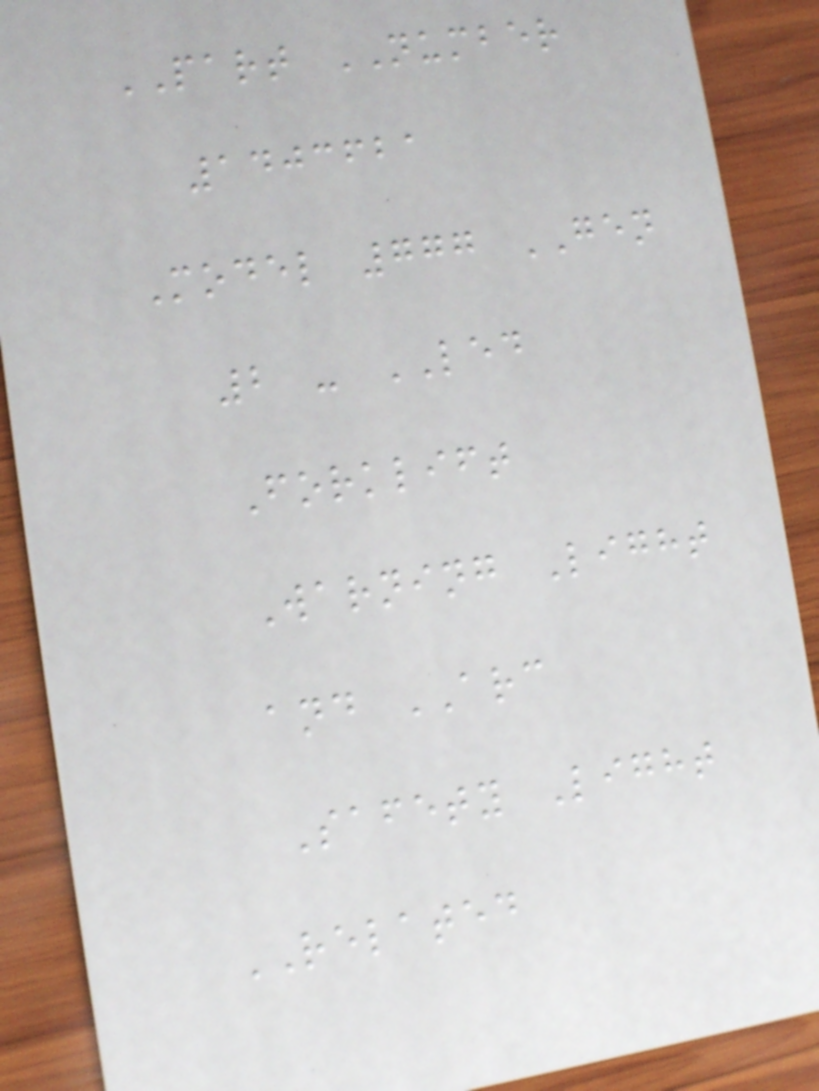PART NUMBER
1403621
Model 777 GEN
2 - LED
Forklift
Warning Light
and ARC
Safety Light
RELATED
